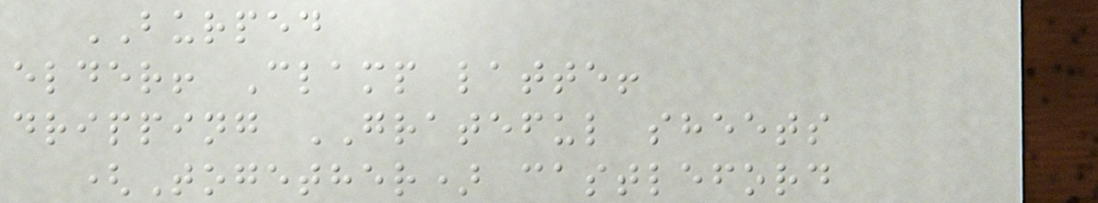BURPED
elder! Clamp latte!
dripping GRATEFUL sheets
(Together) castleford
